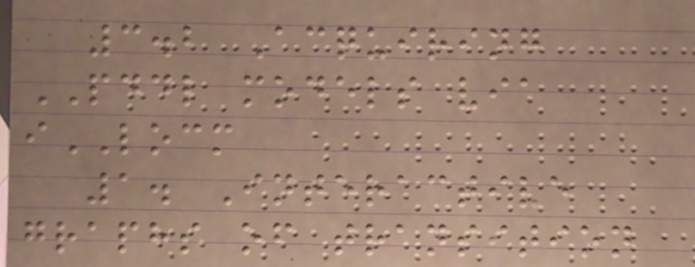3.2 Acquiring
PDDL models via
iLOCM
1. Interactive
graphs of transition
